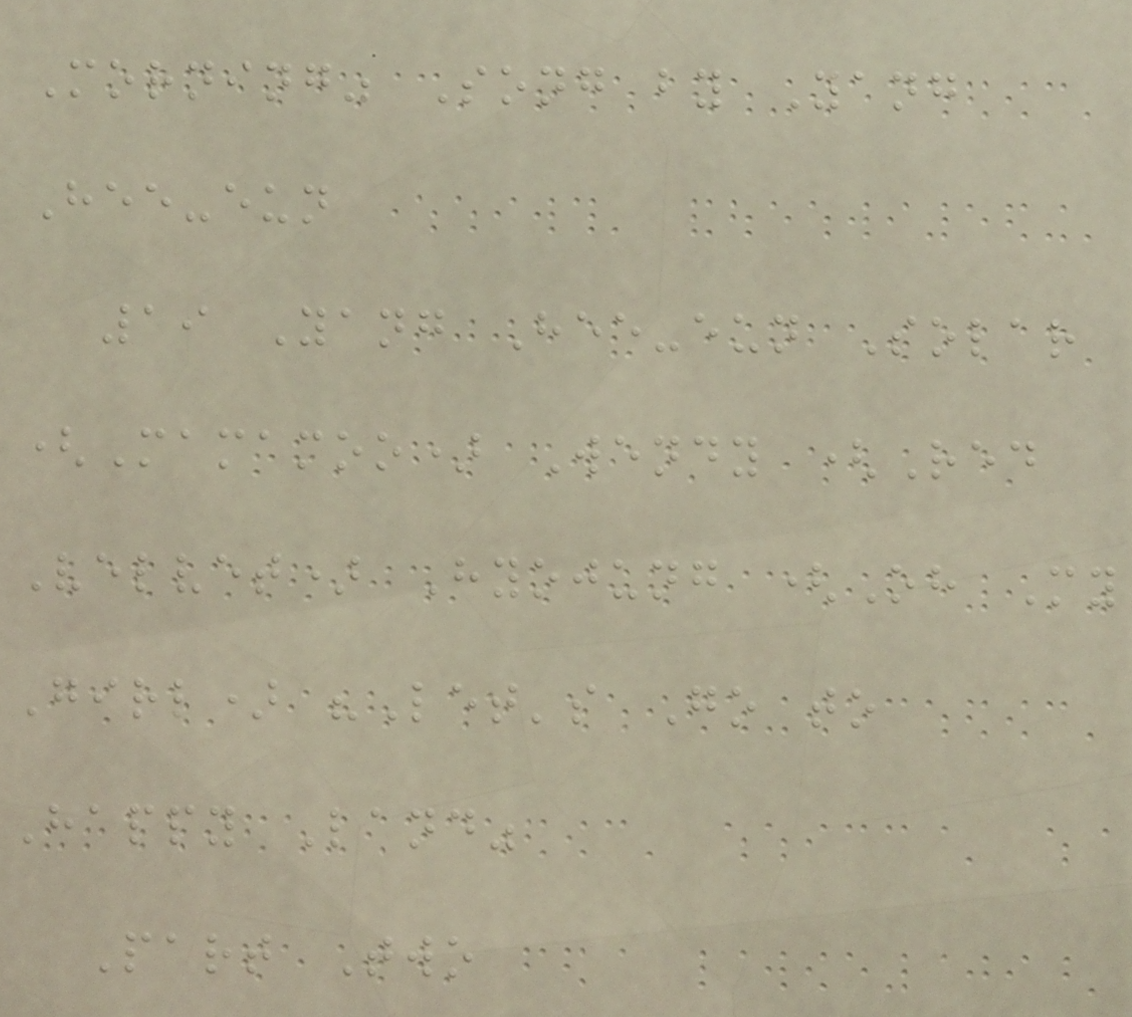Morning" Song by Yang
Hee-eun
19 Yang Hee-eun Solar
(Mamamoo) Wendy (Red
Velvet) Hyojung (Oh My
Girl) "Let's Go to
Happy Land"
Part Two
